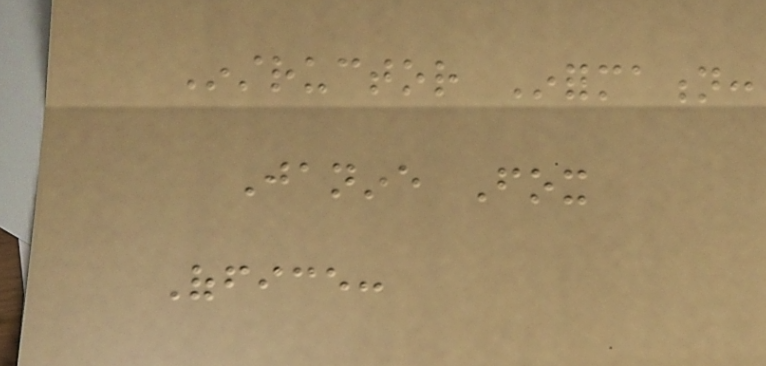Instructor Information:
Janine Fox
Office:
